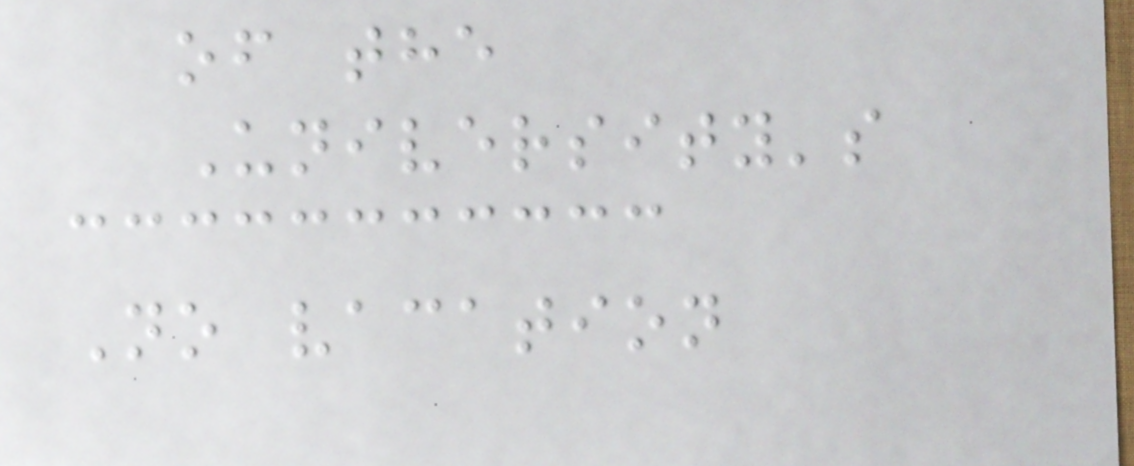of the
University's
No vacation
